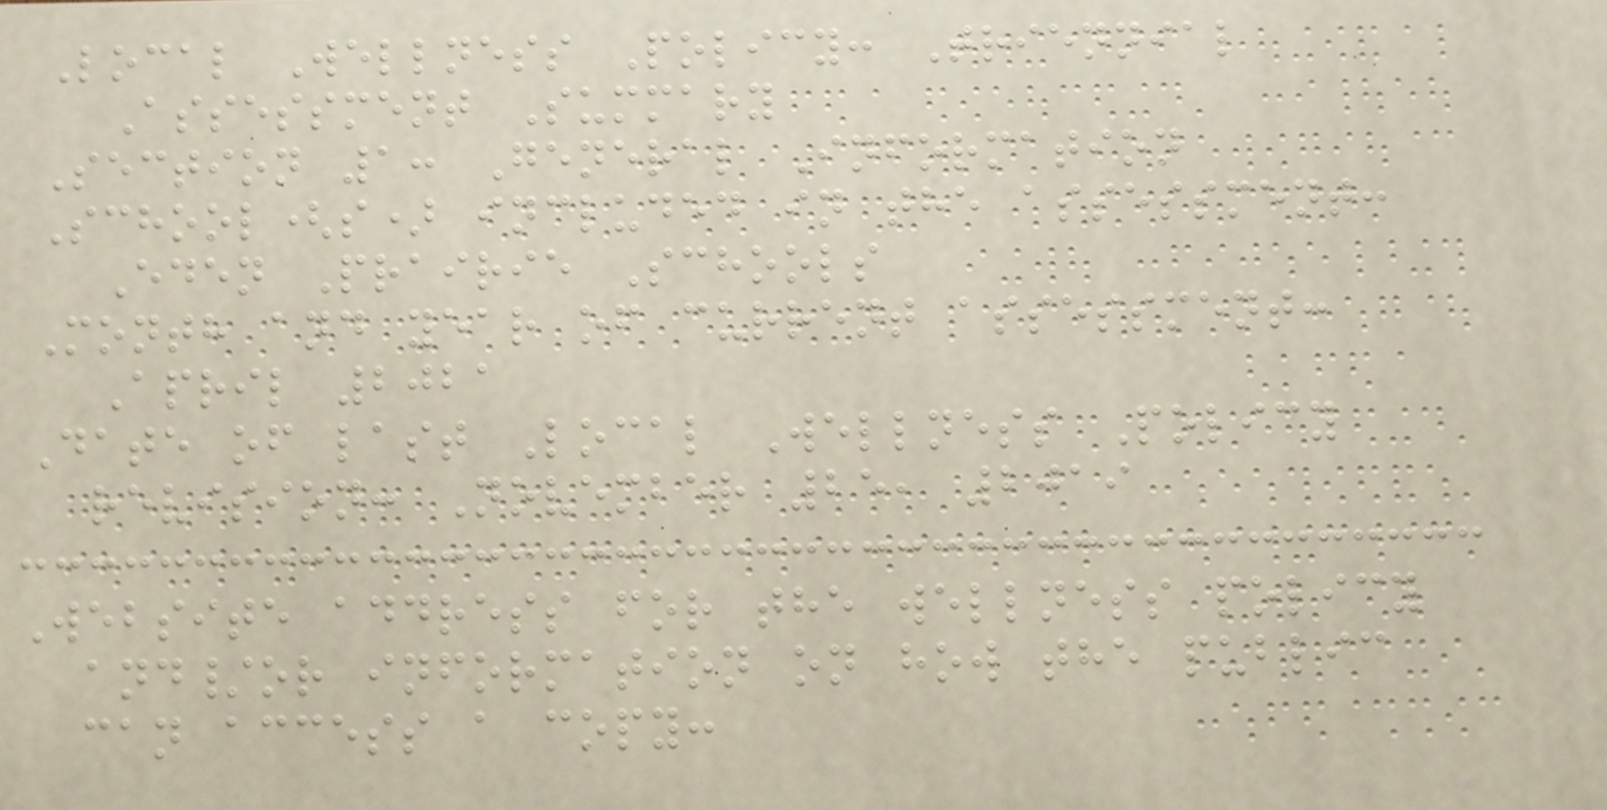Local Wellness Policy: Triennial
Assessment Summary
Section 1: General Information
School(s) included in the assessment:
Eden Prairie Schools
Month and year of current assessment:
April 2021
Date of last Local Wellness Policy
revision: November 25, 2019
Website address for the wellness policy
and/or information on how the public
can access a copy:
